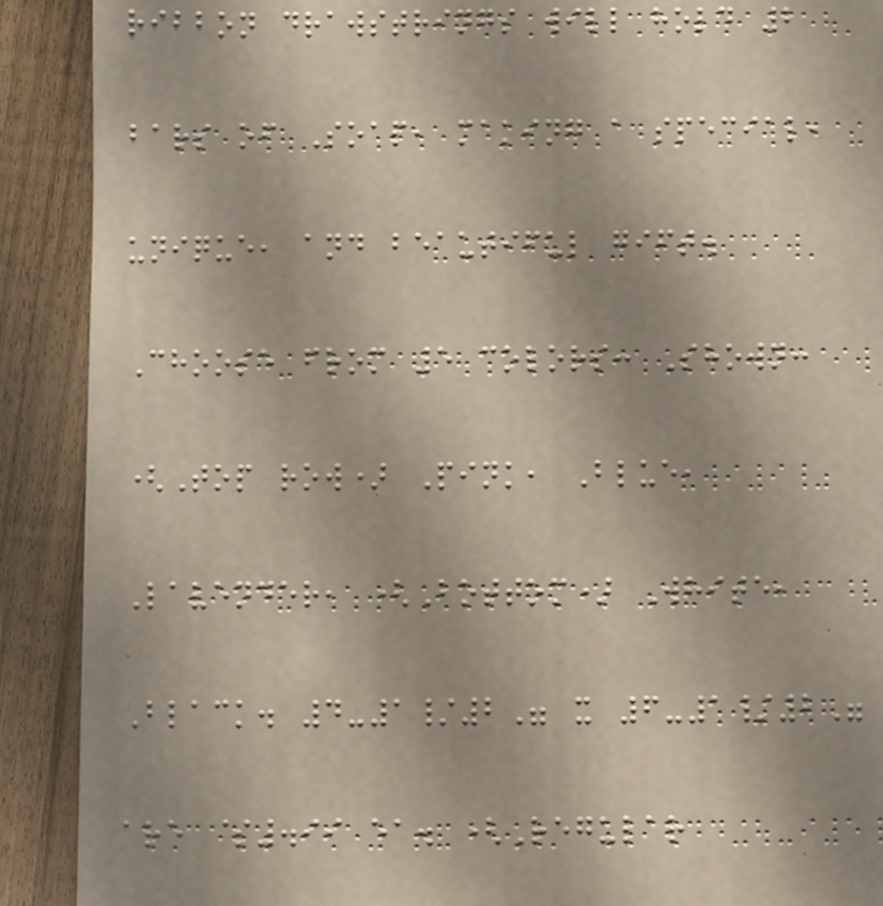ribbon drawstrings will hold 2
bars of Soap, making a special,
unique, and beautiful gift.
Choose from 5 colors: Shown:
(Top row) Pink, Blue,
Lavender, (Bottom) White,
Black. 4-1/2" x 6-1/2"
are $.99 ea. (Regular
